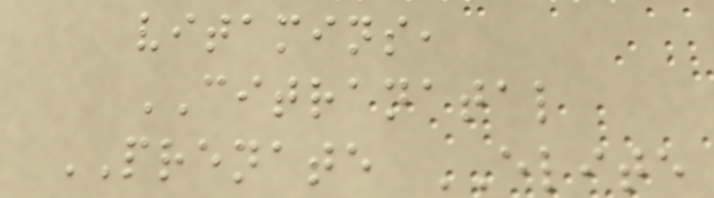vitamins,
CITRANATAL
PRENATE ELITE
